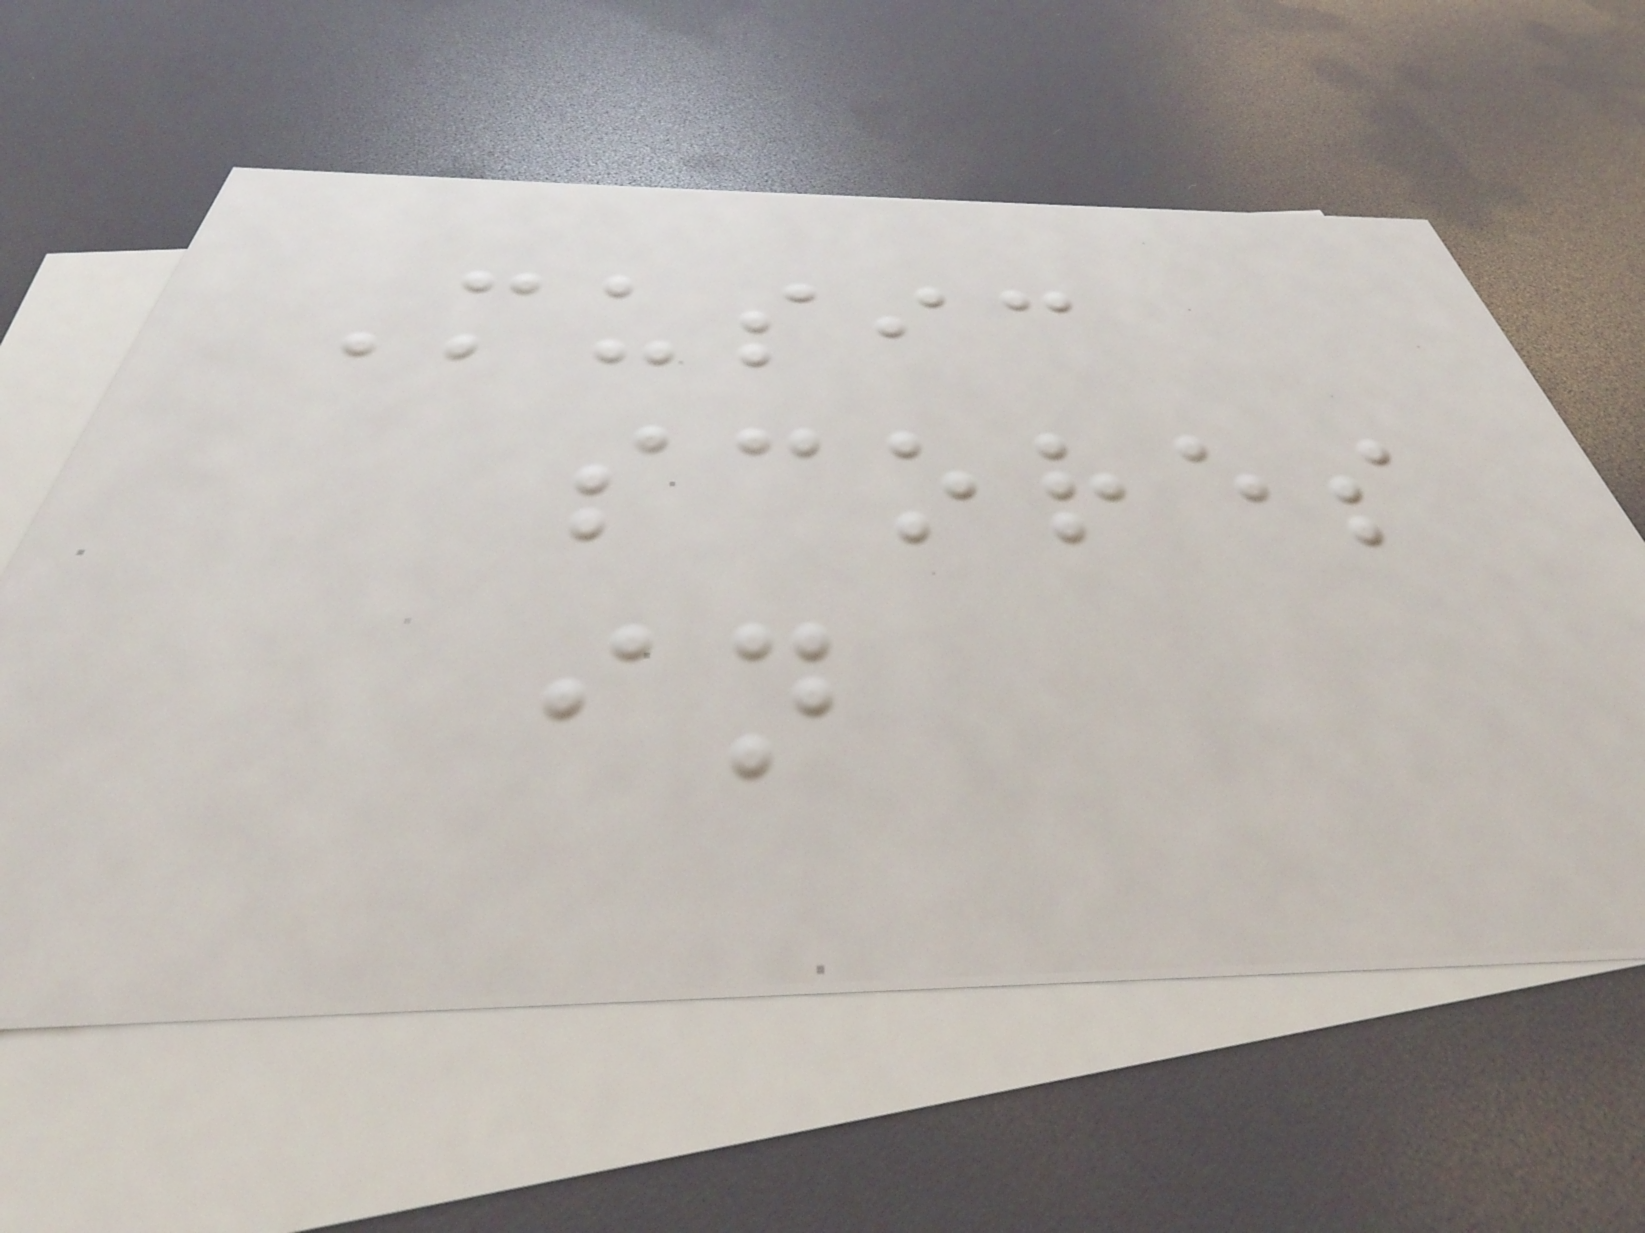Music
scores
in
